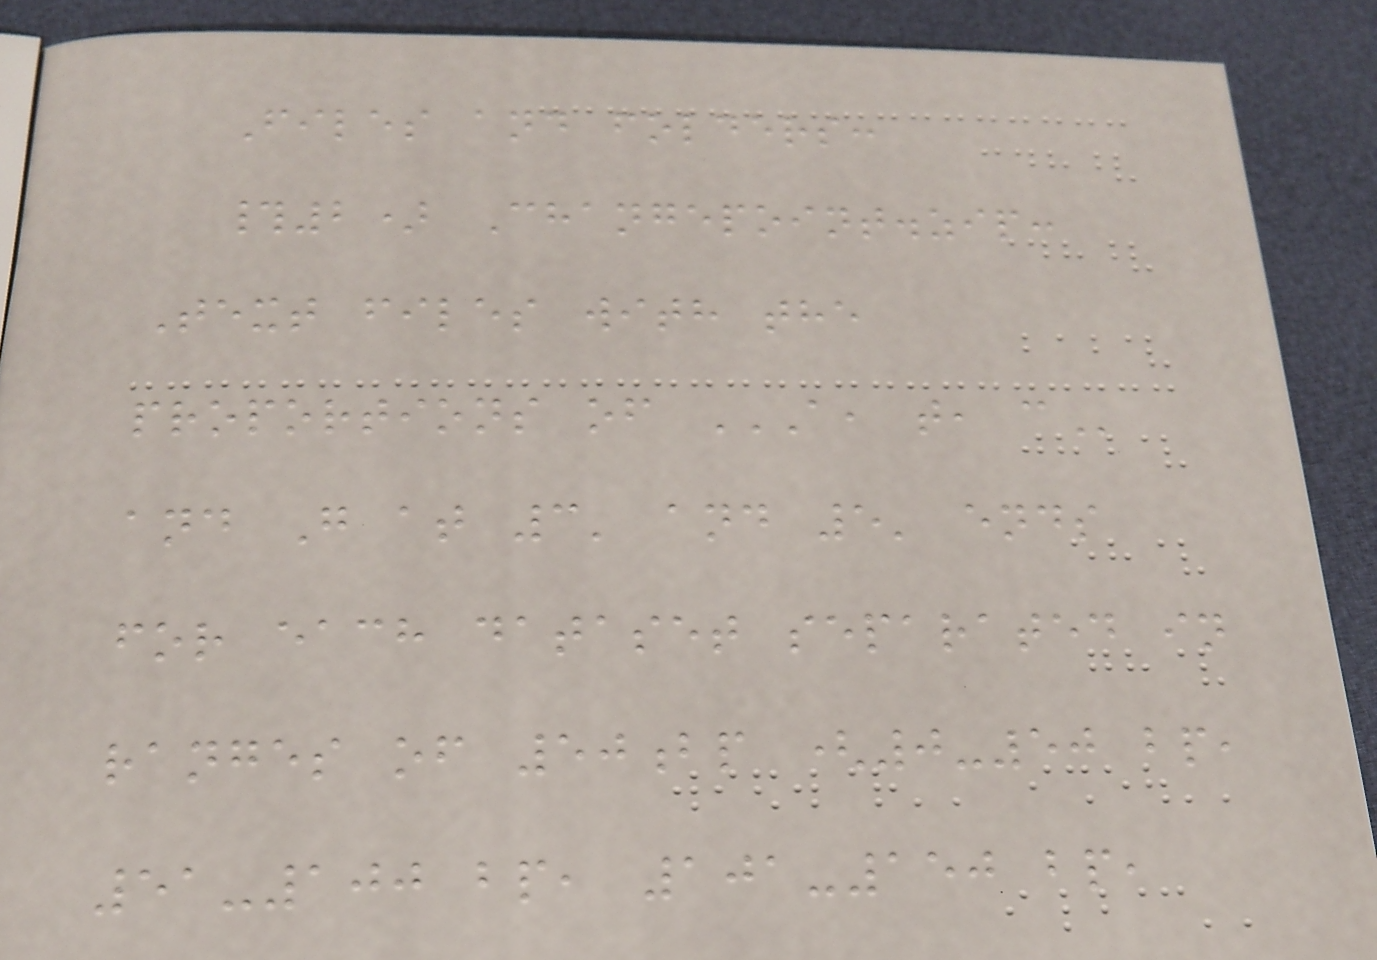Files and folders:
#2) Changepoint.zip:
Text files with the
proportions of A, T, C
and G at 3' and 5' ends
for each dataset separated in
ranges of 50bp (0-50 bp,
51-100 bp, 101-150 bp,
